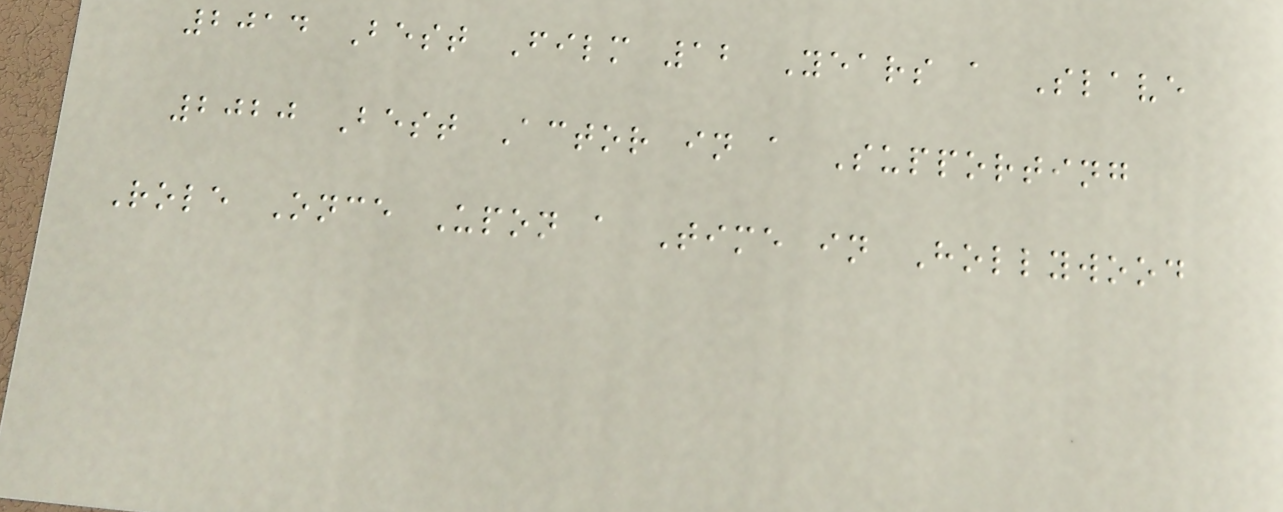2014 Best Film 12 Years a Slave
2020 Best Actor in a Supporting
Role Once Upon a Time in Hollywood
